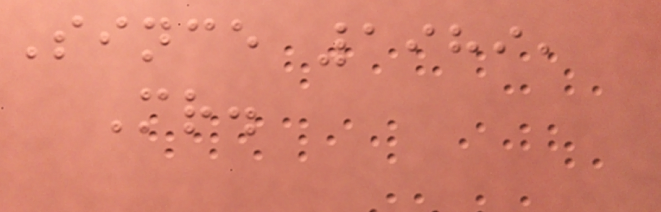Since 1989,
Mr.
